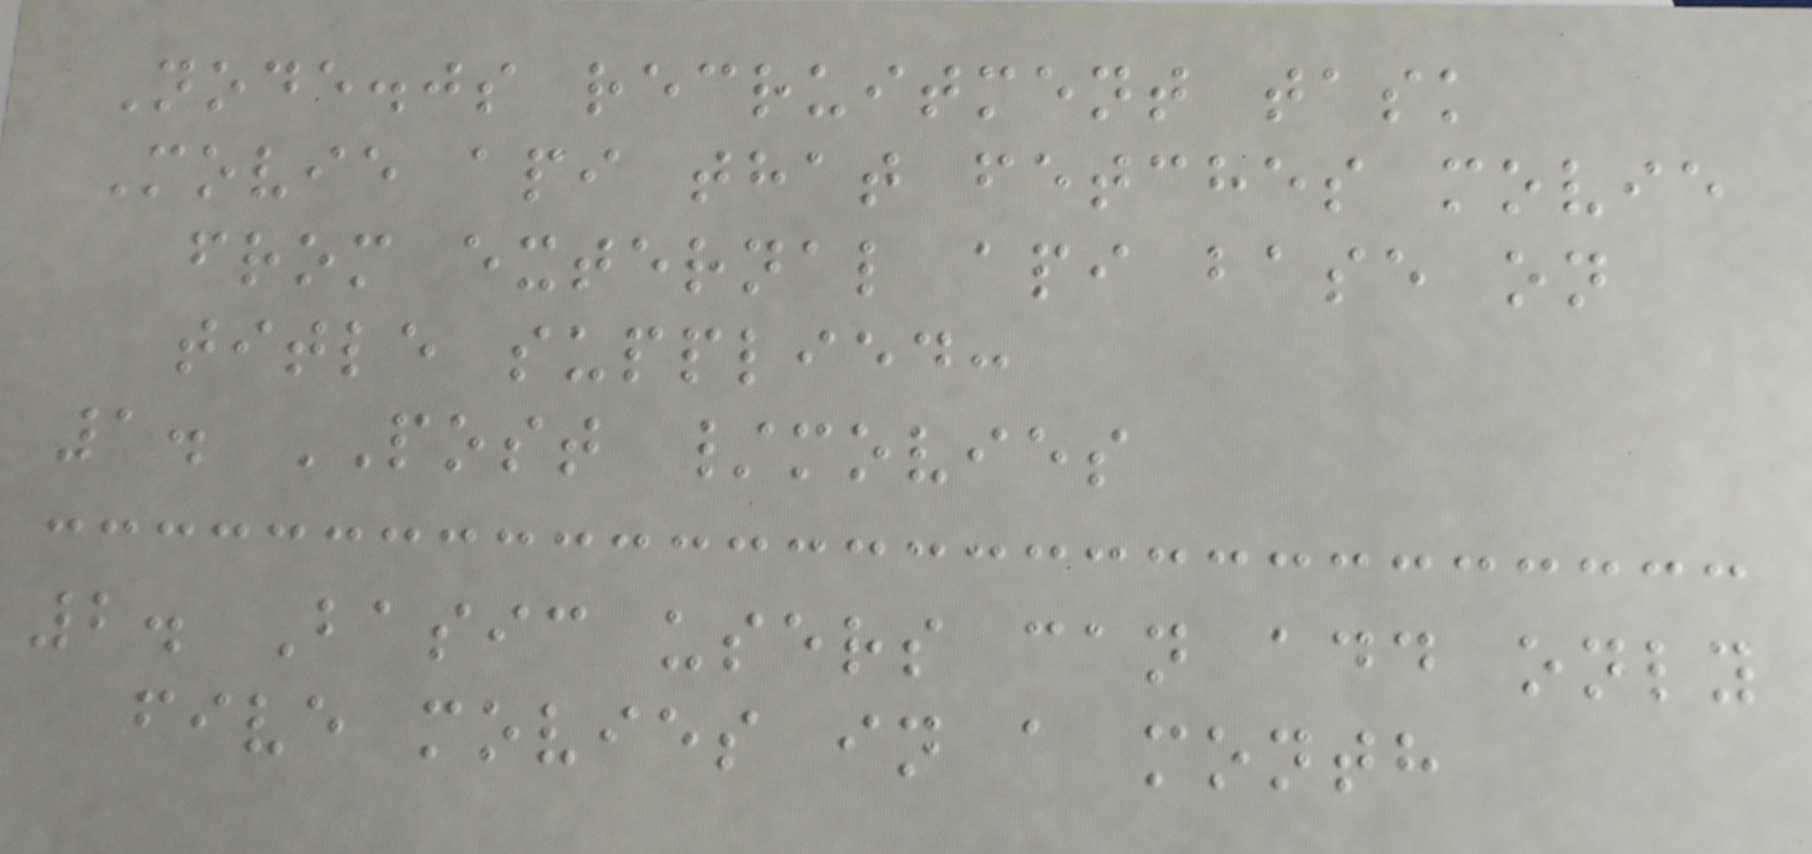Node.js recruitment task
Movie api that fetches movie
from external api base on
title supplied:
1. POST /movies
2. Basic users can add only
five movies in a month
